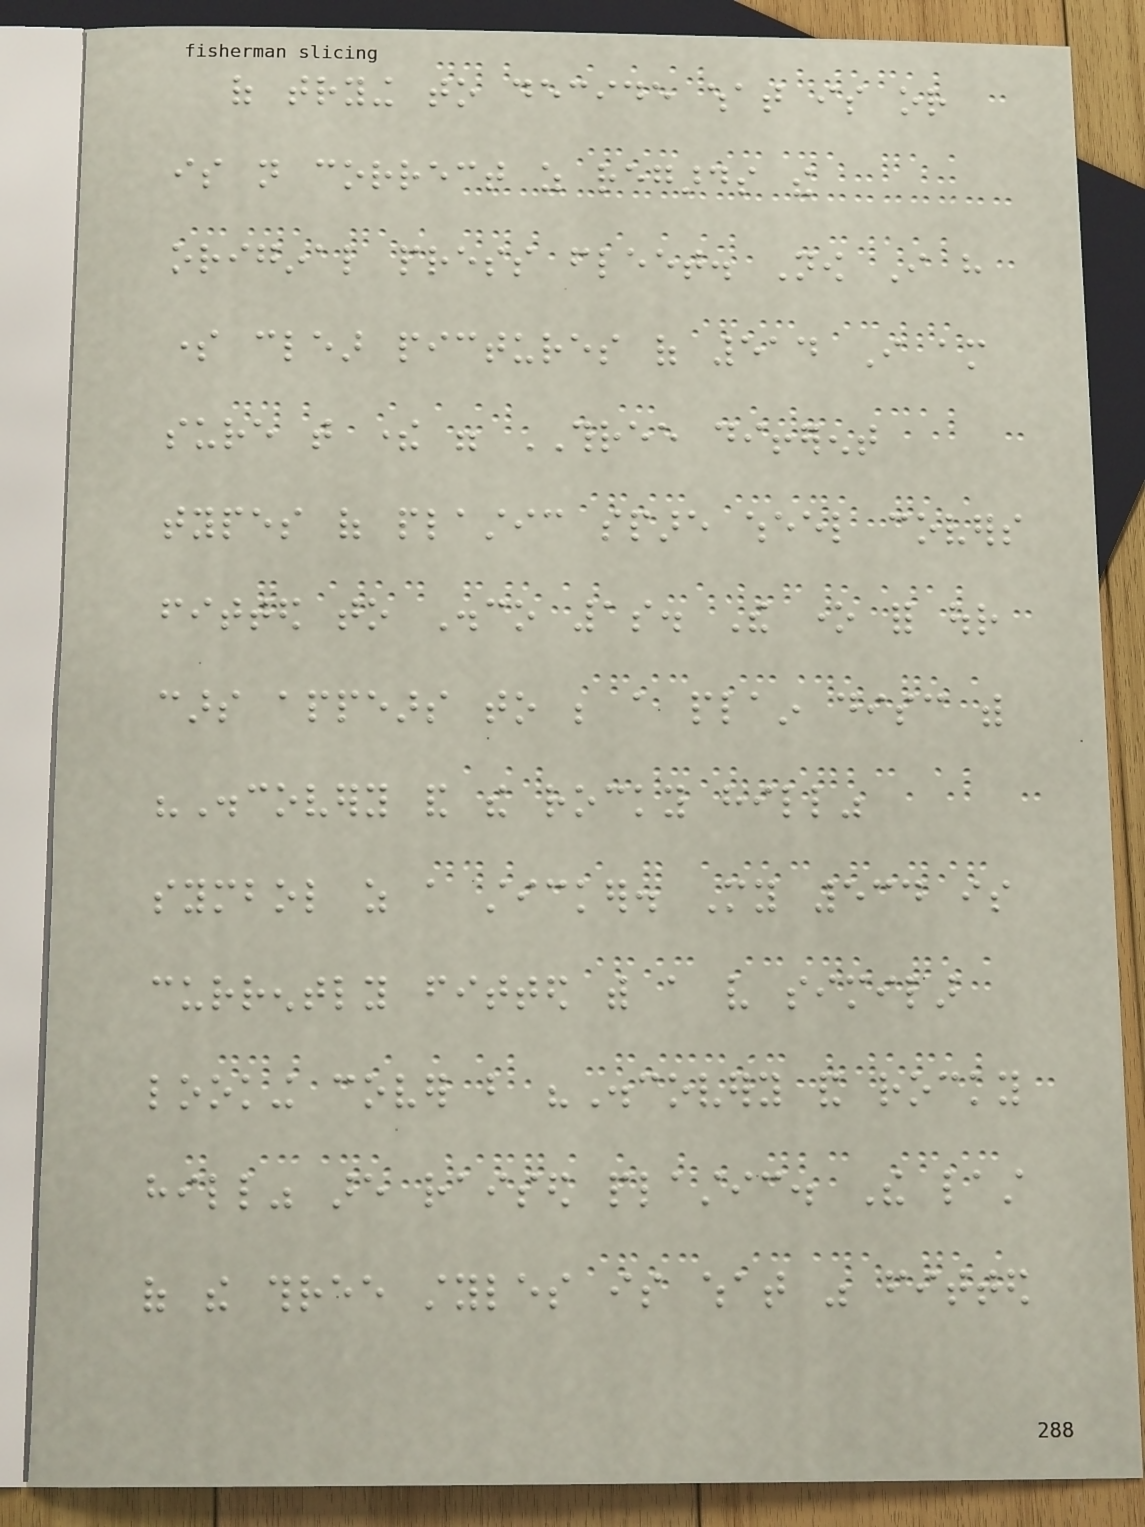of trying to decide what is or
is not correct as regards the
original press fleet. Now I have
some clear pictures of 514 I am
sure that there were THREE different
types of plastic spare wheel covers
fitted to Disco 1s. The one for our
cars appears to be a plain disc with
"Discovery and the rocky hill"
symbol as a sticker. My 534 is
currently fitted with a very similar
looking cover but "Discovery and rocky
hill" are raised plastic. The last
of the three styles is what was fitted
